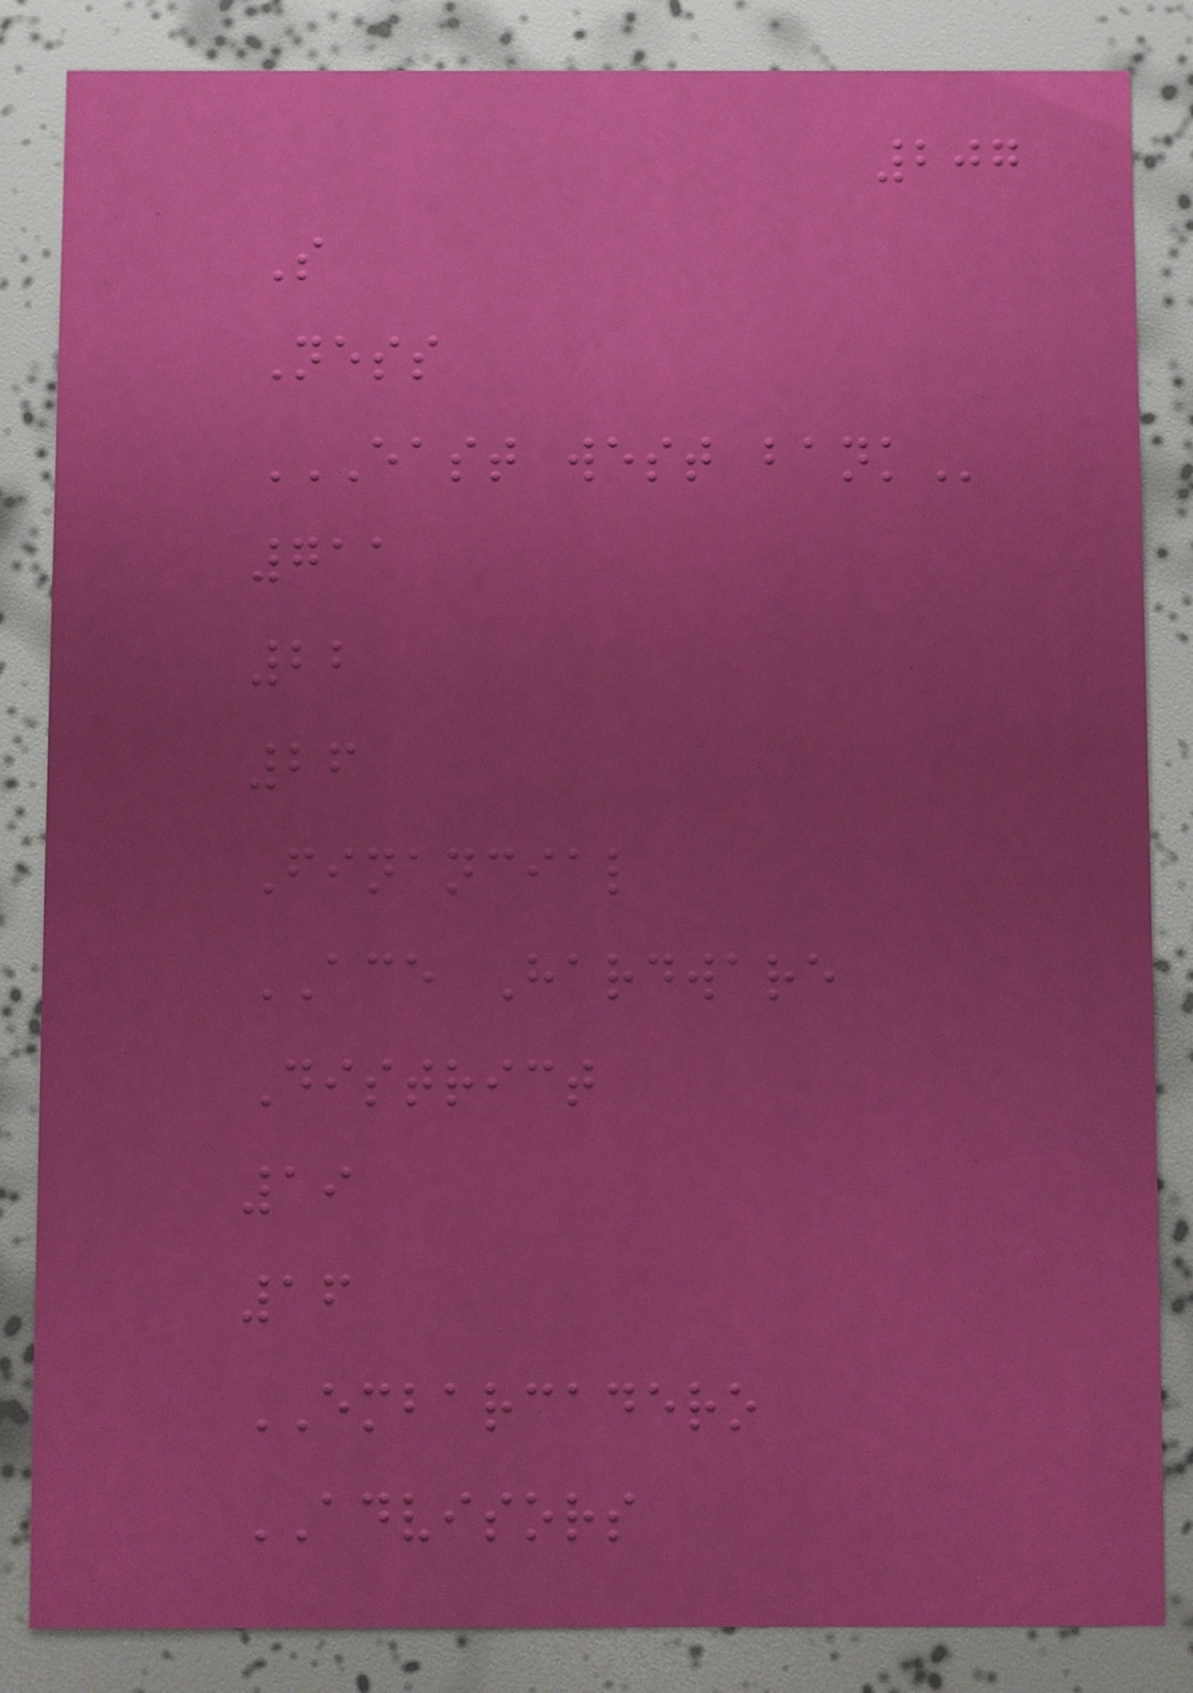207
S
Ness
EAST WEST BANK
711
22
26
Financial
ACE Hardware
District
19
16
EMBARCADERO
ADVISORS
